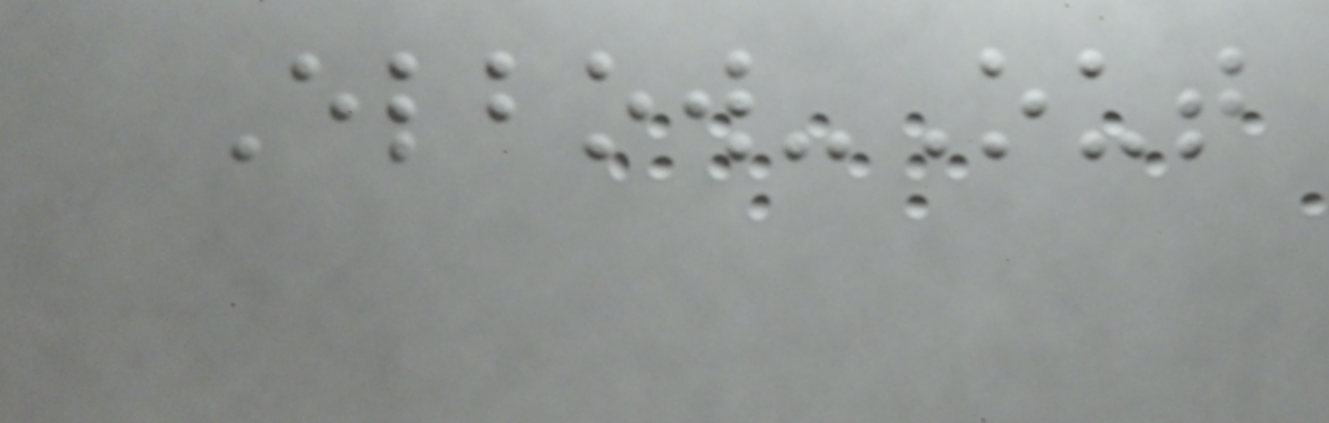Elbow-Out
